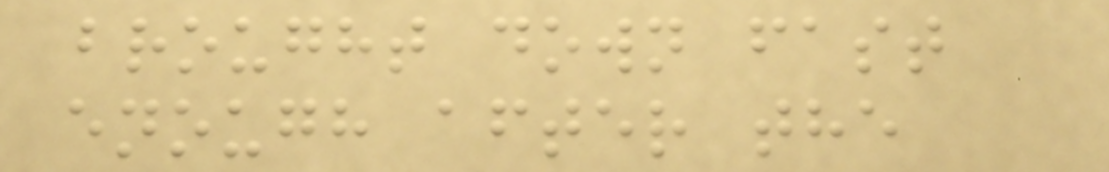brought down fast
enough after the
